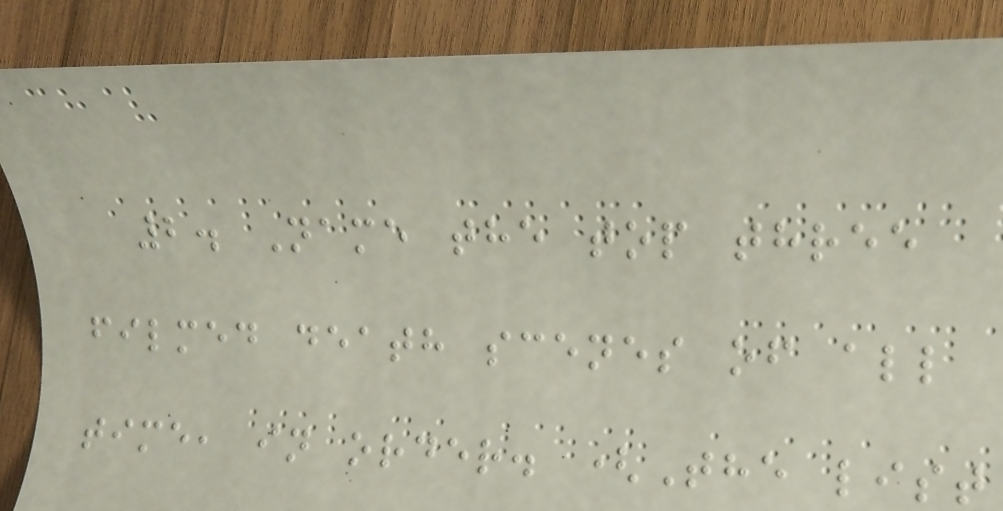2. Name the top three
filmed death scenes of all
time, in order. (The list
